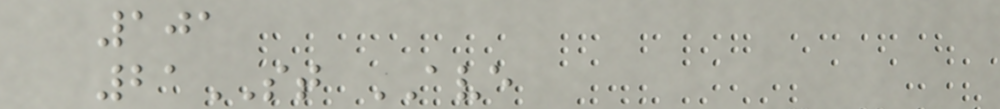101
21ST AVE
